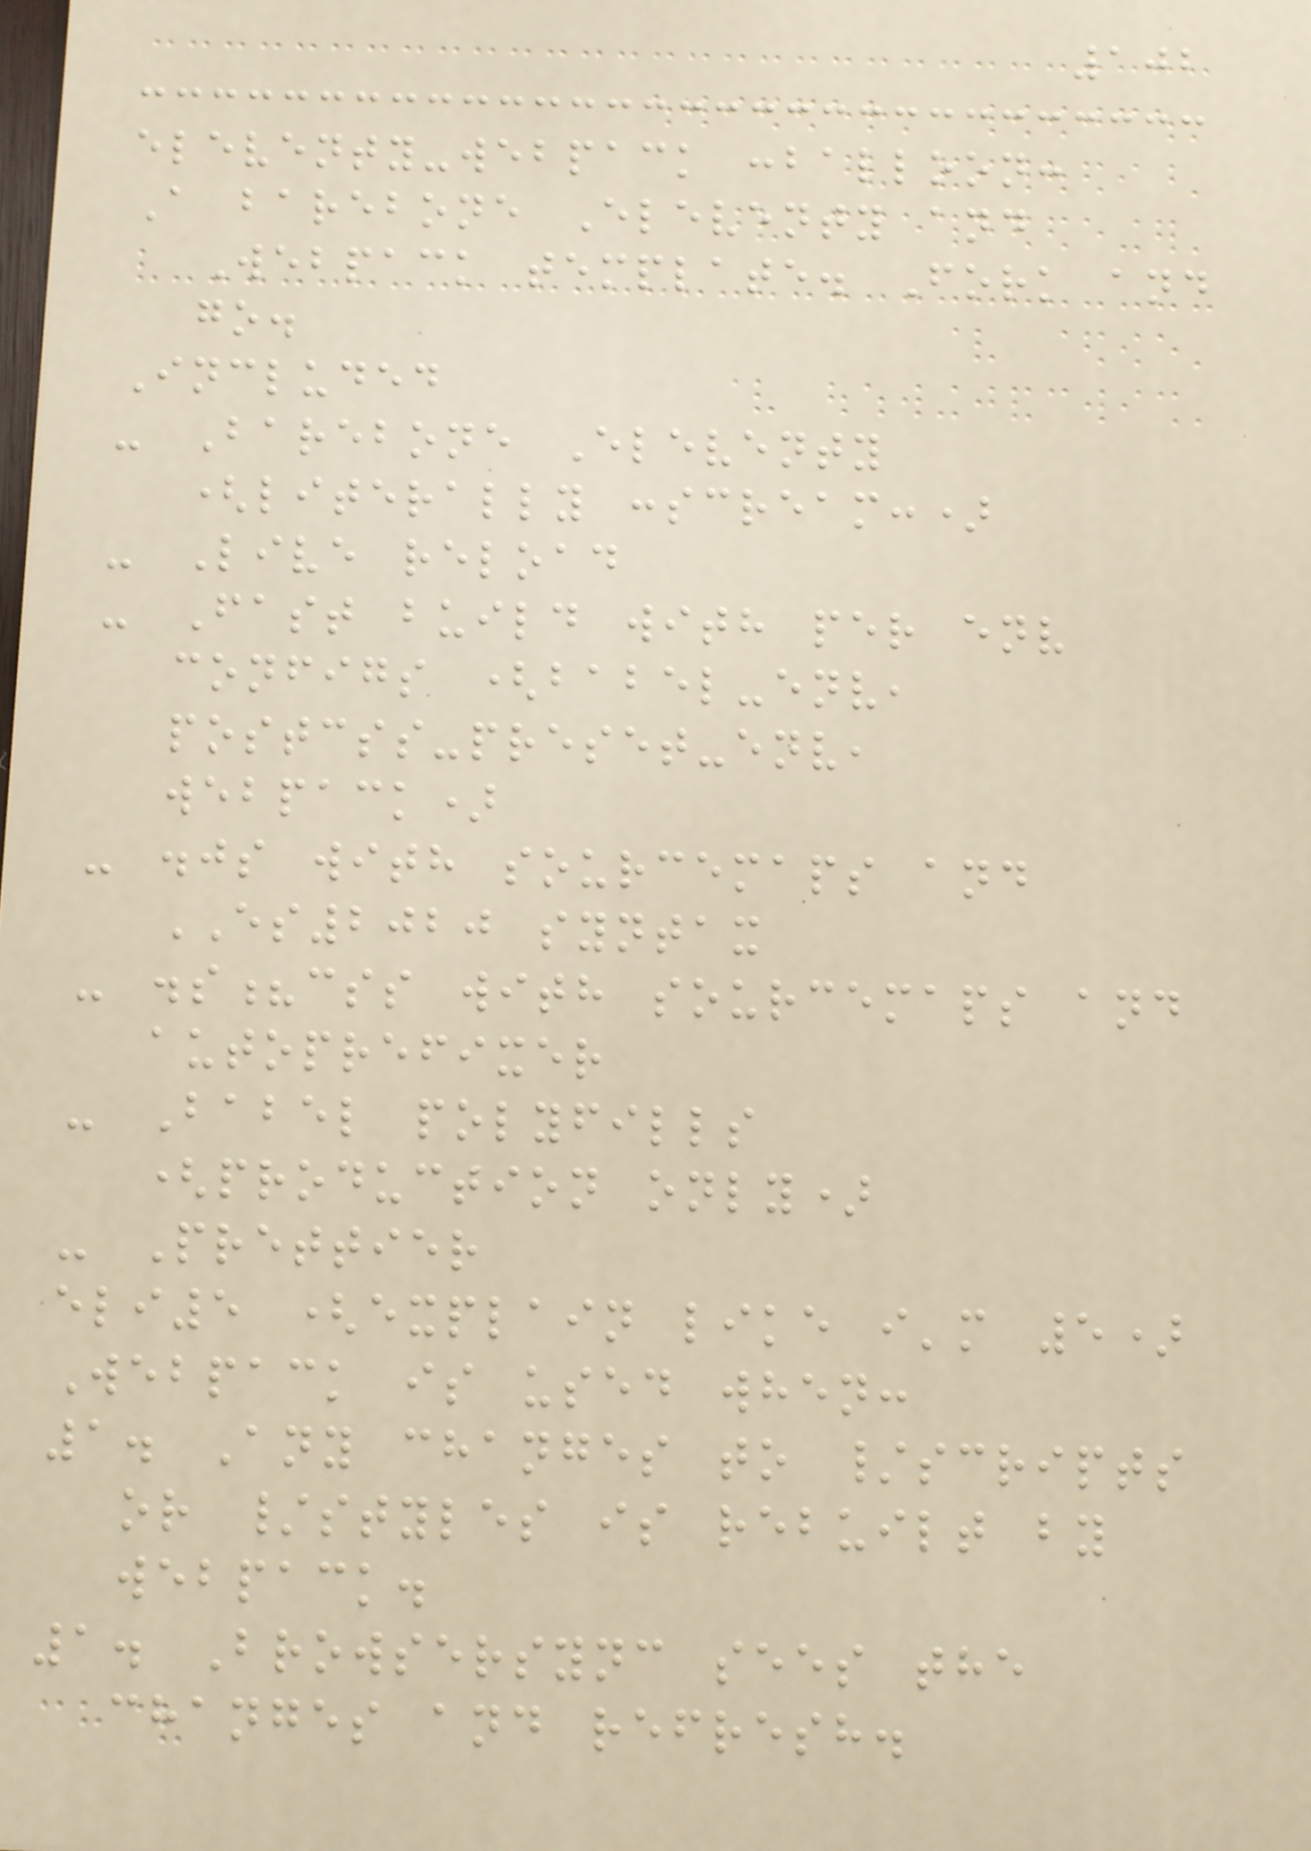102
eleventy-webpack :balloon:
A barebone Eleventy and
Webpack template. Fork and
go.
Included
- Barebone Eleventy
(literally :scream:)
- Live reload
- Fast build with per env
configs (babel-env,
postcss-preset-env,
webpack)
- .js with sourcemaps and
ES2020 syntax
- .s?css with sourcemaps and
autoprefixer
- Babel polyfills
(production only)
- Prettier
eli5 (explain like i'm 5)
Webpack is used when:
1. Any changes to /scripts
or /styles is rebuilt by
webpack.
1. Browsersync sees the
changes and refresh.
